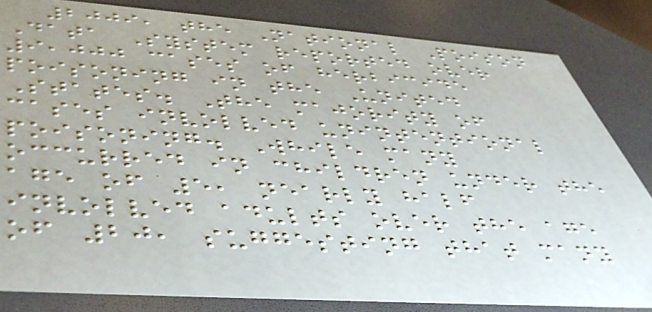2009, the National Poison
Data System reported over
9,000 cases of herbicide
poisoning in the United
States. The majority of
cases involved unintentional
poisoning. While many
occurred in children under the
age of 5, nearly half
involved adults over the age
of 20, suggesting that many
